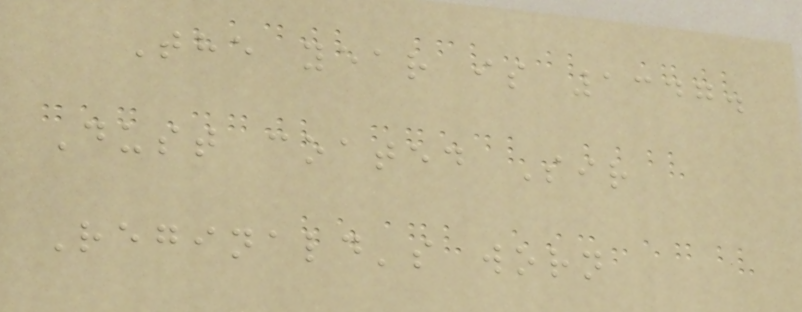The year is 1347.
Dust coated Sir
Reginald's worn
